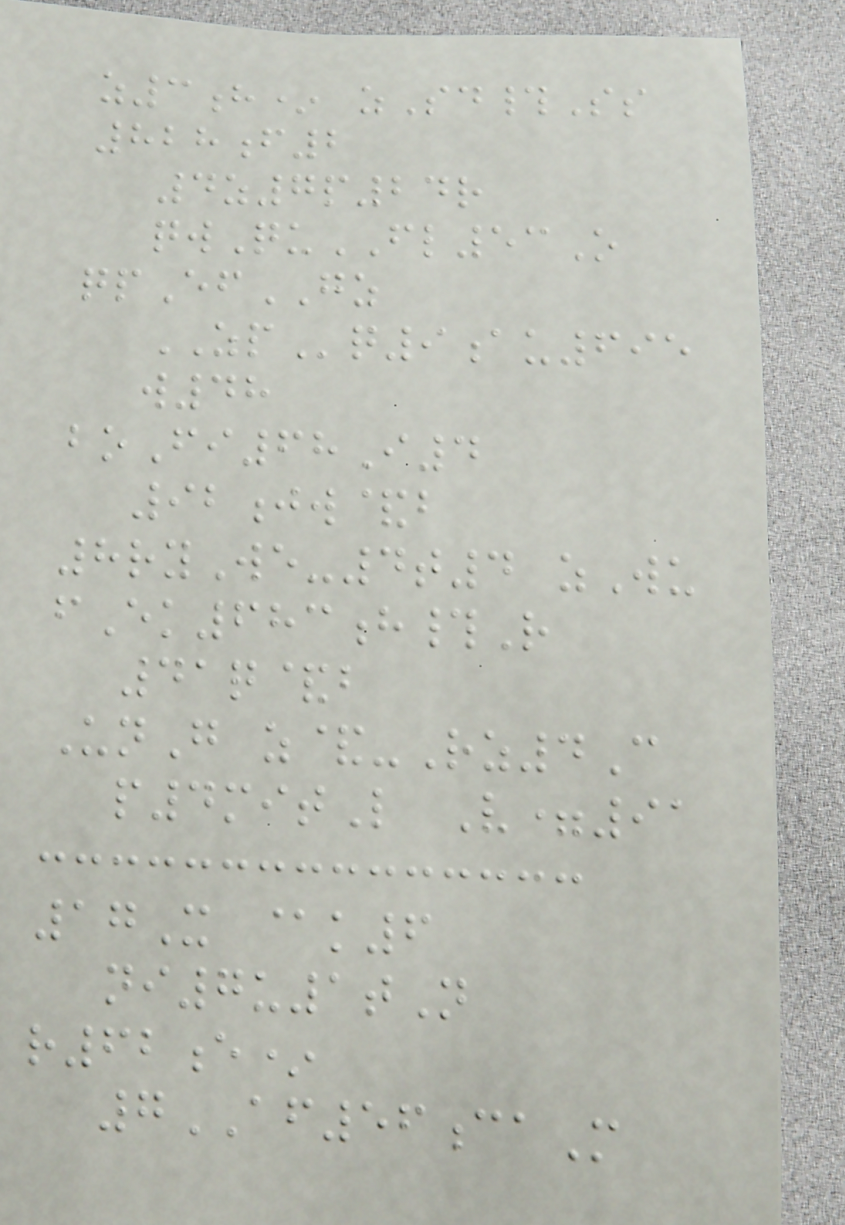z3h* zSd#Ss
828f2
4z7p24r
qwQuFL53O
qpEfGZ
ZPq9au695
w48
boFi68I4
92jw&b
8ryWe-4t4 zWu
fEk683h#R
41q&b
UnG z&-Rz4C
p4mitL V=91
17X @k6
ni7u1tN
r62e*
7AF56caM
